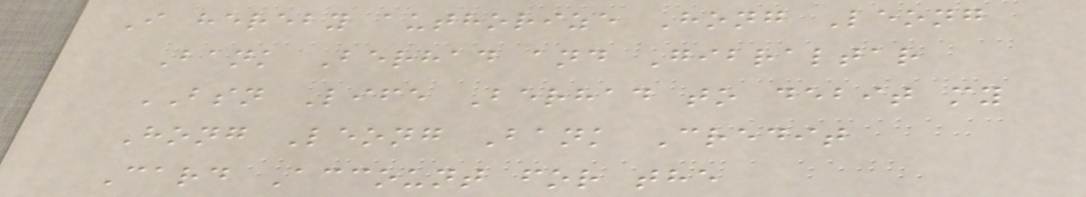I hereby authorize Hong Leong
Bank Berhad and Gibraltar
BSN Life Berhad to debit my
Hong Leong Bank Credit
Card Account for the
